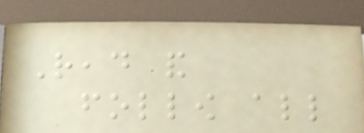Read and
follow all
